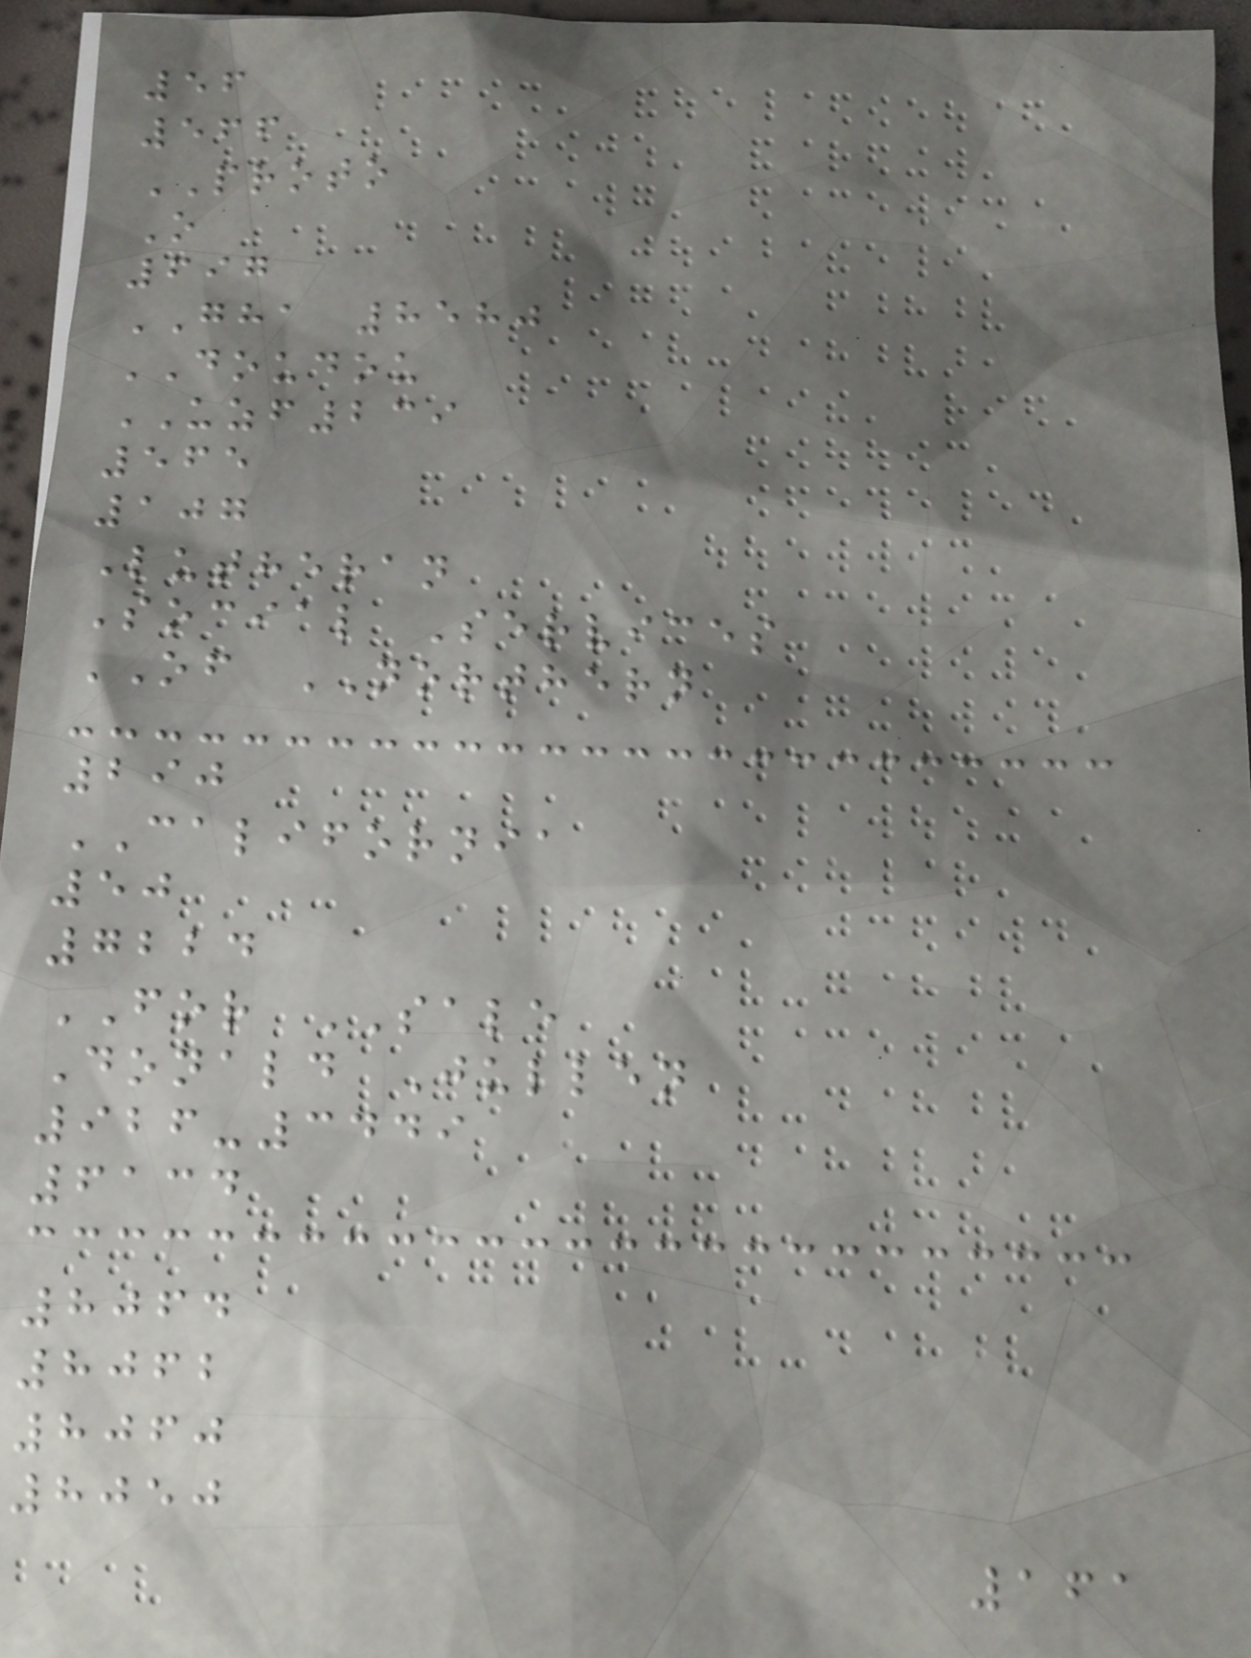56
566
PROTO
O
697
GHA 8580
DOUDOU
UZF239
565
107
Lutheran
Social Services
OF NORTHERN
290
CALIFORNIA
50
7224
FOR SALE
Donald Jullen
926-3449
6134
8064
8062
8060
8050
161
